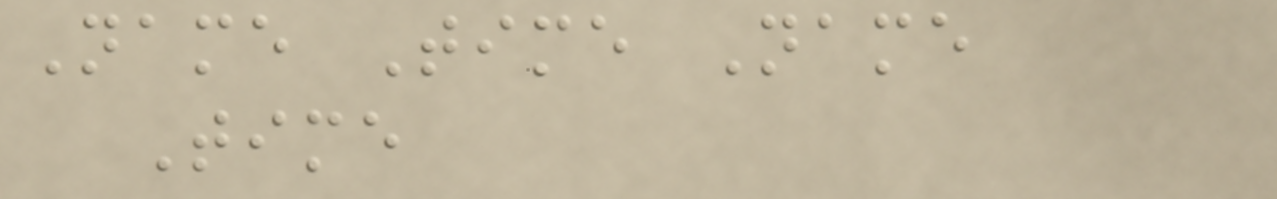Name Time Name
Time
